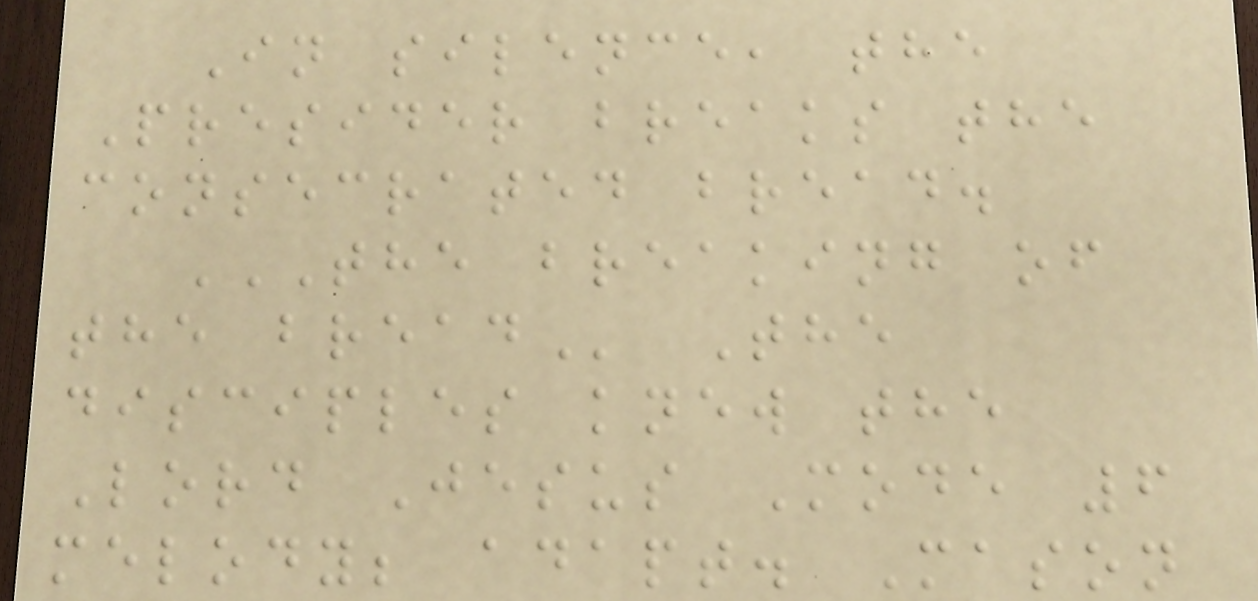In silence, the
Presider breaks the
consecrated bread.
THE BREAKING OF
THE BREAD The
disciples knew the
Lord Jesus Mode 6
melody; adapt. Mason
